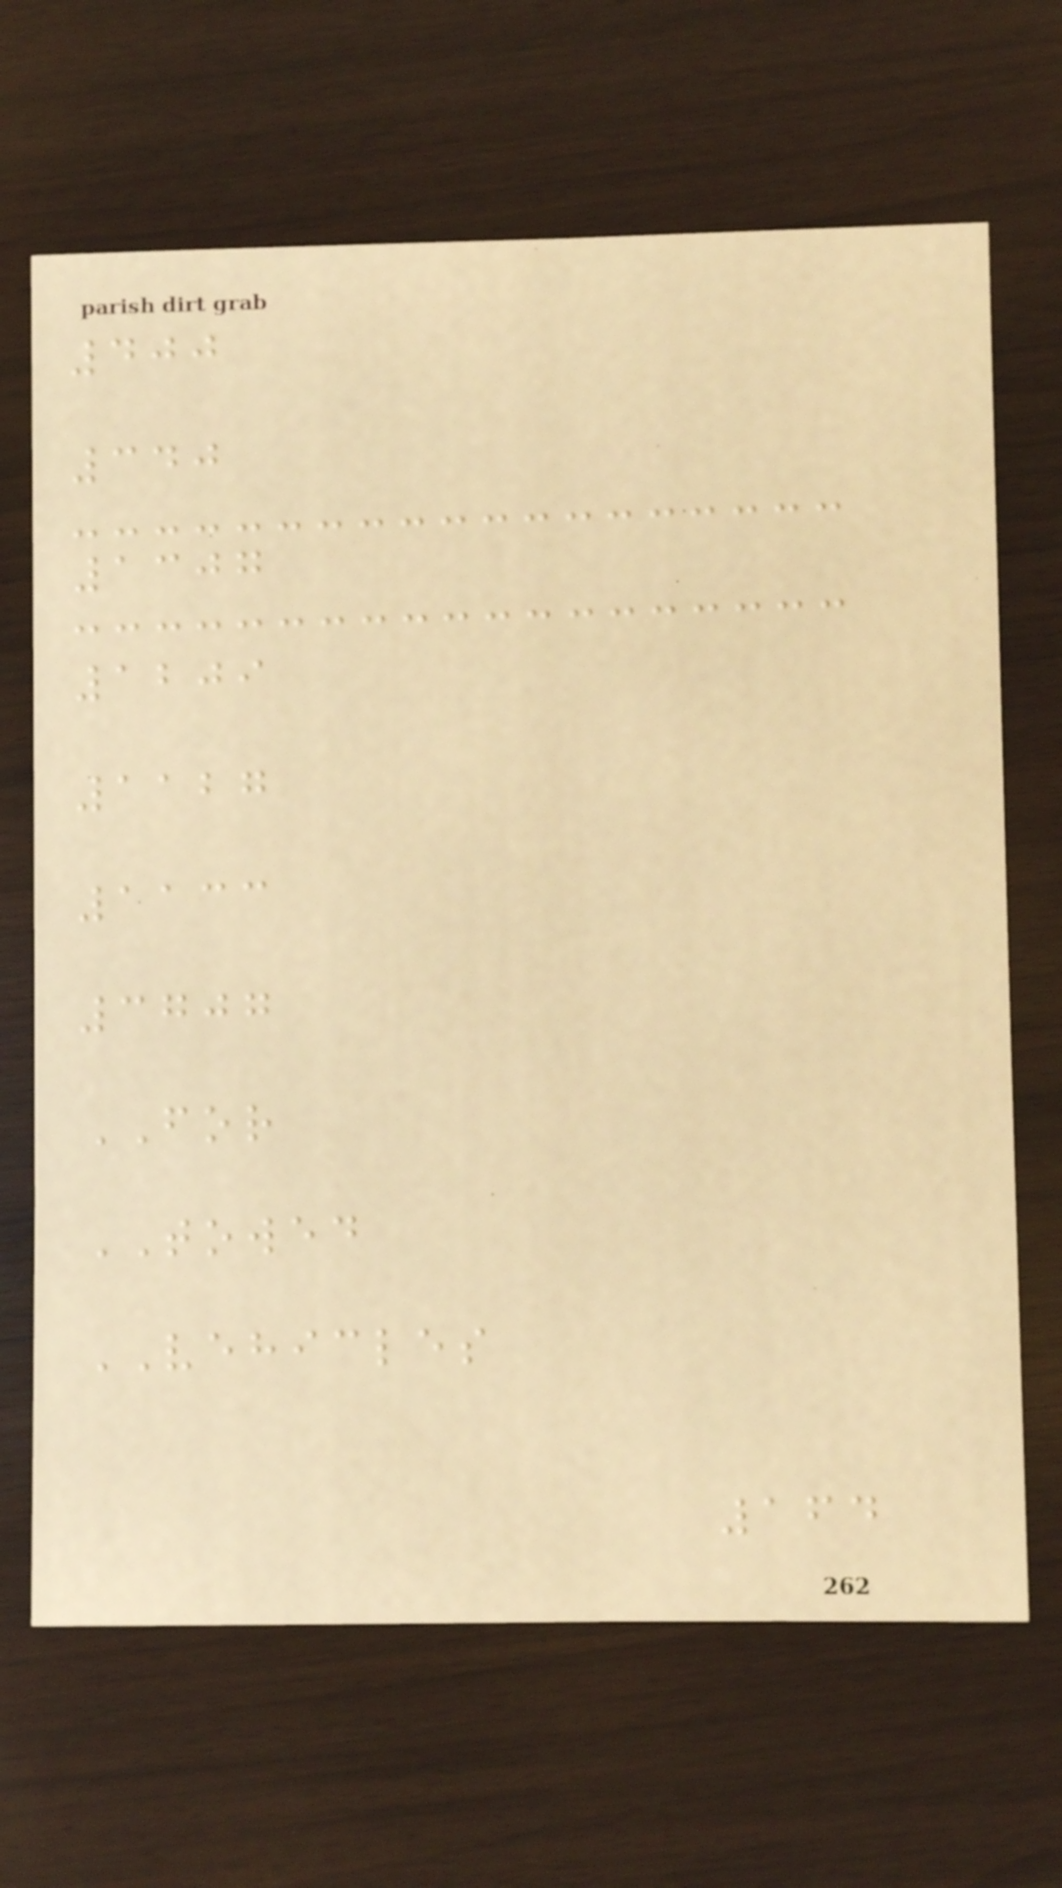400
340
1307
1209
1127
1133
3707
FOR
TOWED
VEHICLES
164
